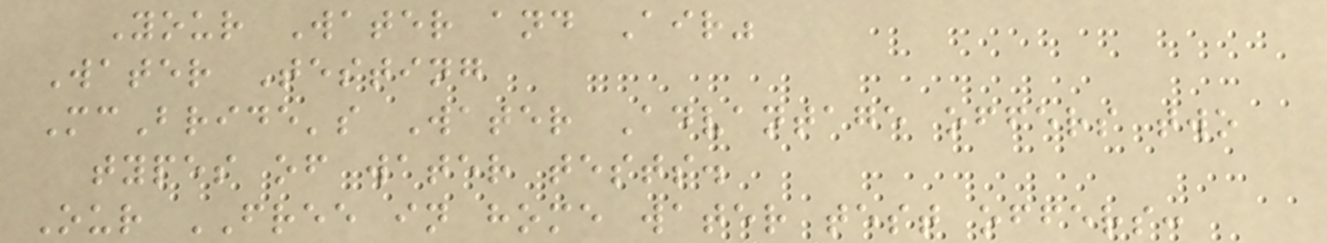Your Water and Air"
Water Testing
McBride's Water Advantage offers two
types of water tests.
Our FREE in home water test offers:
